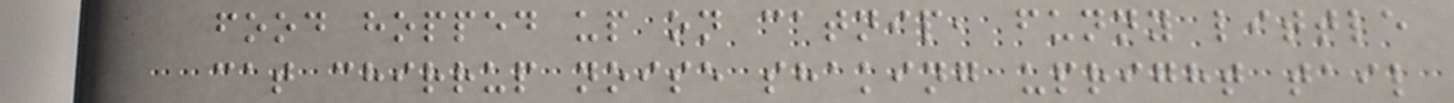food hopped up on catnip, funny little
cat chirrup noise shaking upright tail
